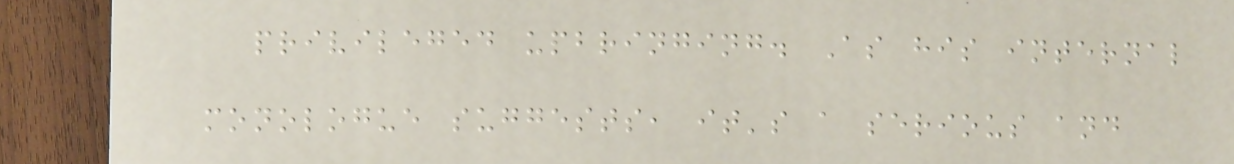privileged upbringing. As his internal
monologue suggests, it's a serious and
